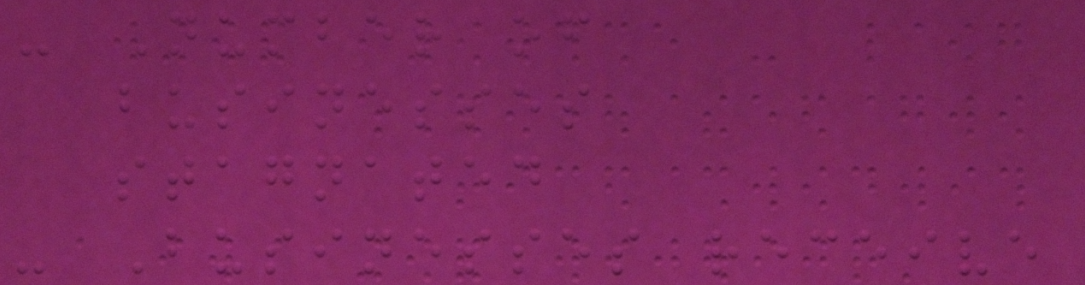- Number of
businesses
stagnated
- Businesses receive
